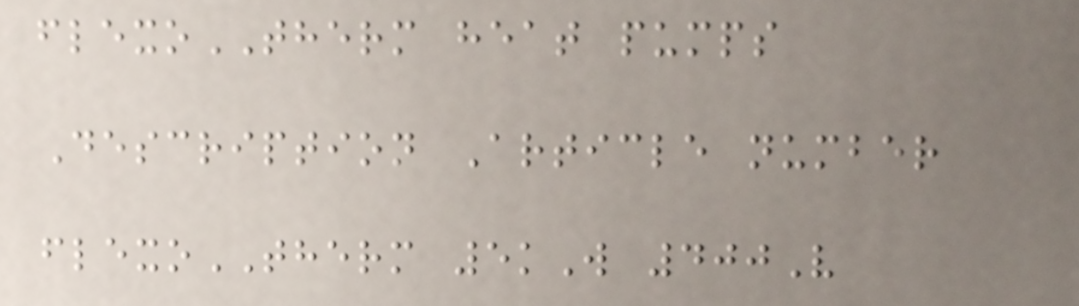flexoTHERM heat pumps
Description Article number
flexoTHERM 5kW 400V
